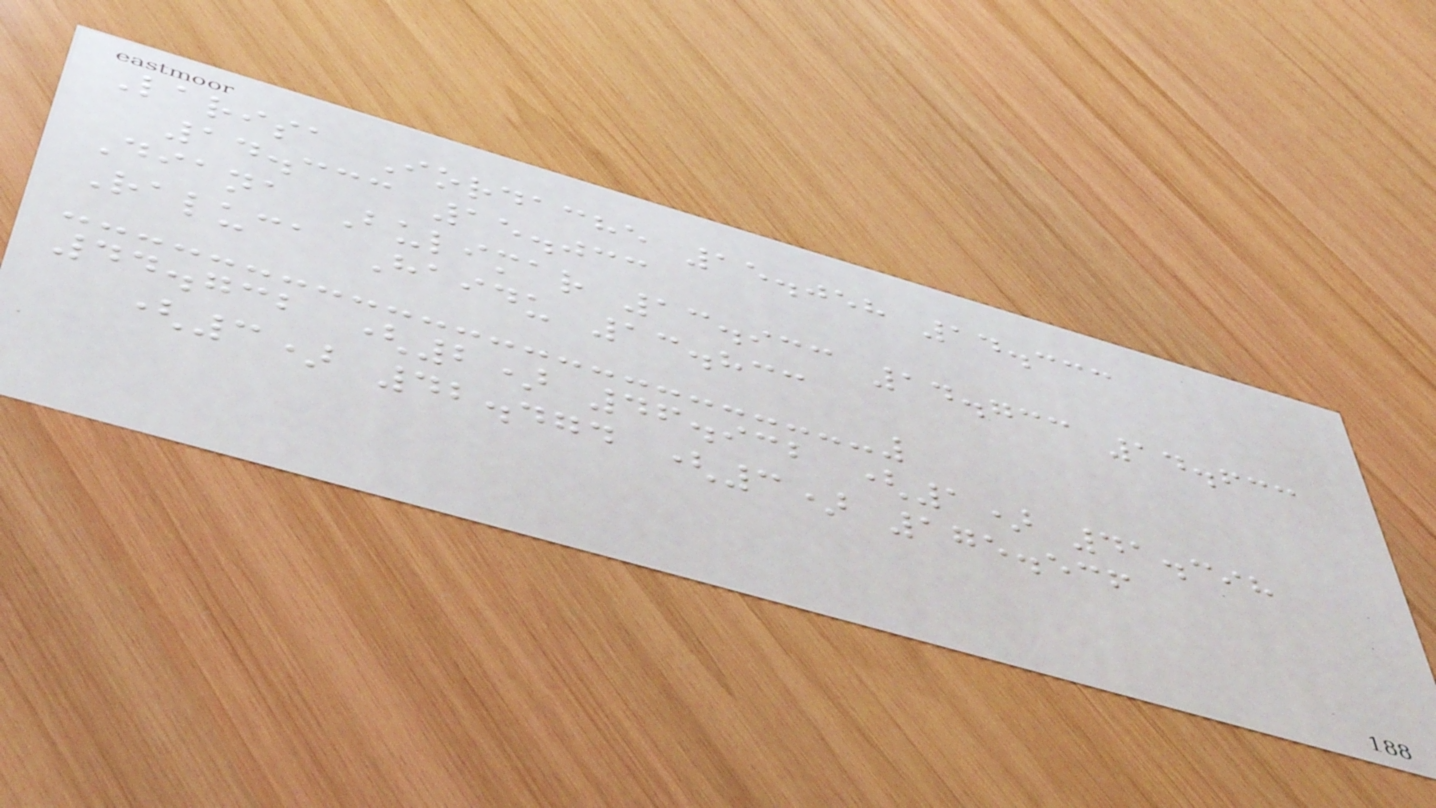Larisa Iordache 15.058 14.333
14.333 15.033
Diana Bulimar 13.933 14.733 14.633
Raluca Haidu 13.833
44.732 (2) 46.932 (1) 41.398
(3) 42.474 (3) 175.536
